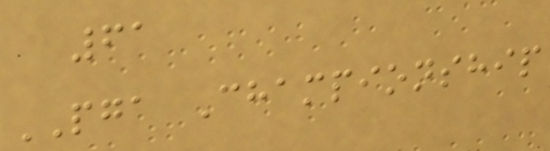61
PGA Championship
